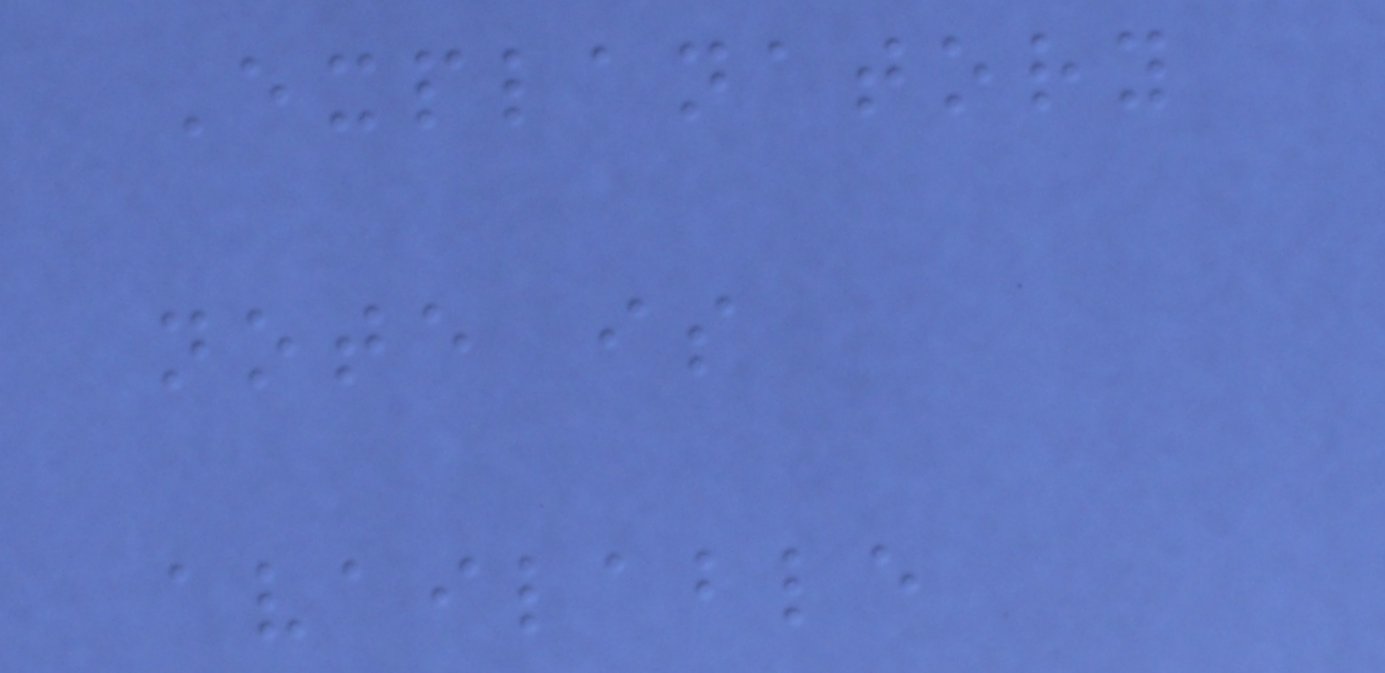Explanatory
note is
available
